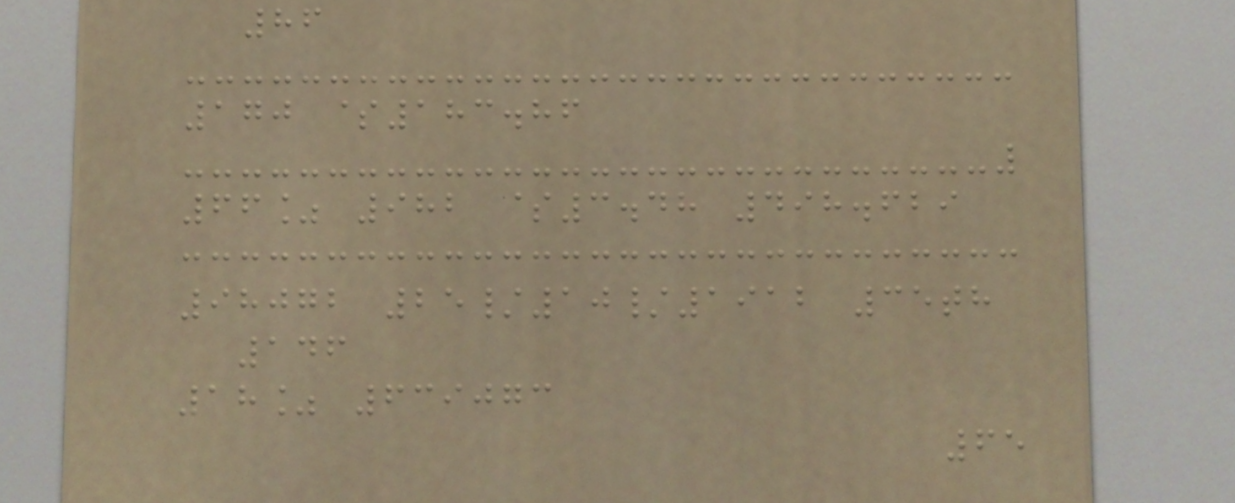86
170 $183.86
66% 982 $3.48 498.629
98072 25/10/1912 35th
146
18% 639073
65
